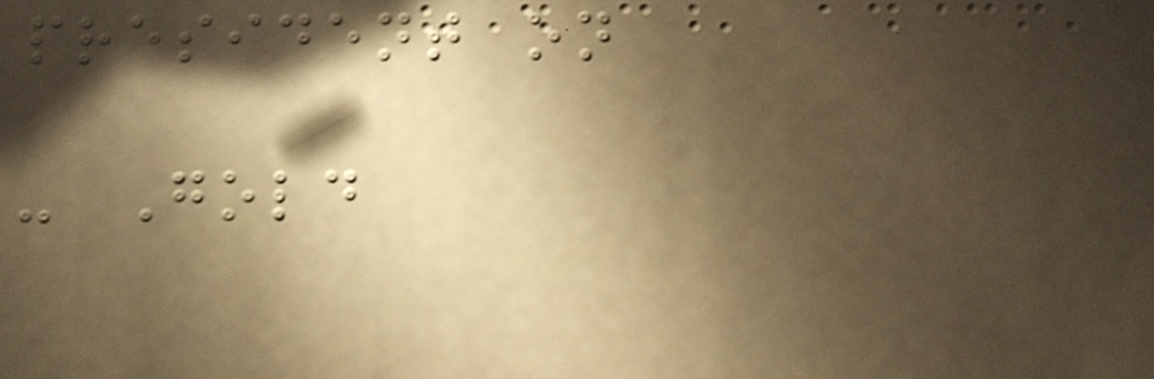president on
- Gold
